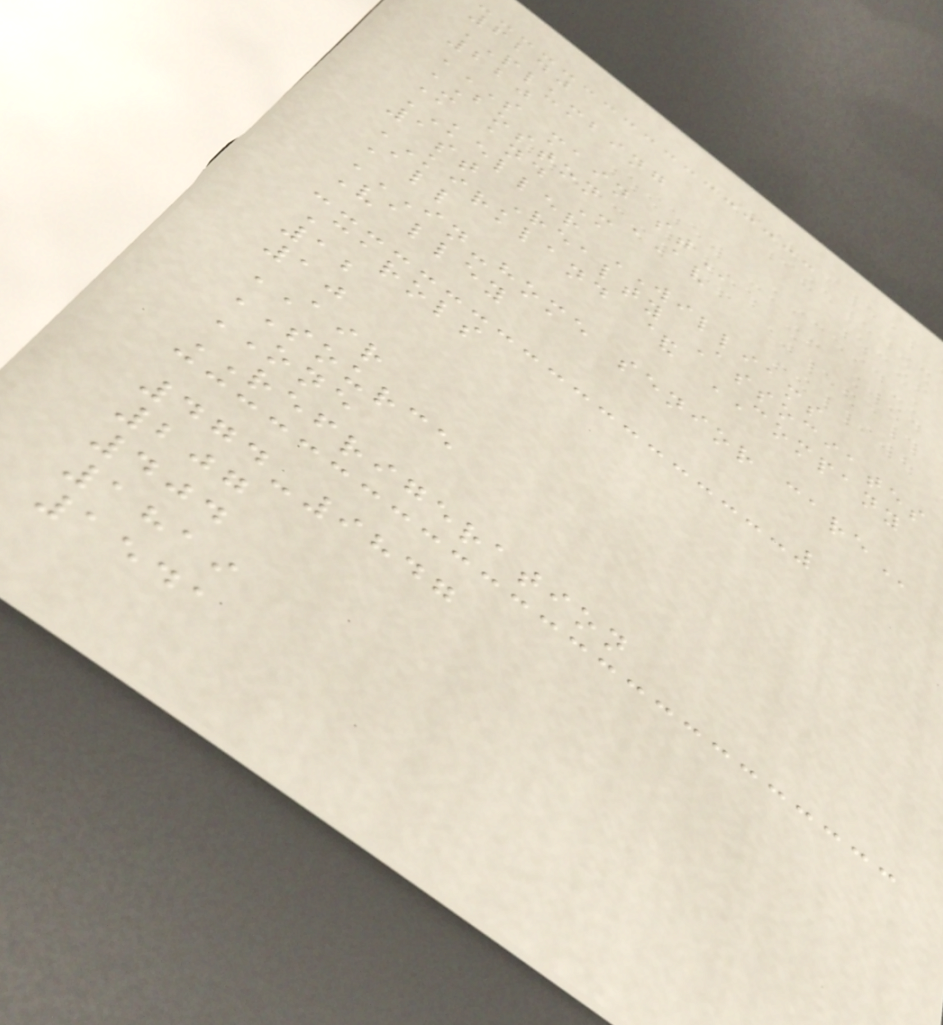6240
PLUMBING
220
S MAIN ST
BOSTON AV
M and M
KELLER WILLIAMS
1st Realty Associates
KIRKLAND & COMPANY
All
IN-HOME SENIOR CARE
Valley
Carols
12
10
AIR
SOURCE
ONE
REFRIGERATION
474-9847
207
404
1819
1541
